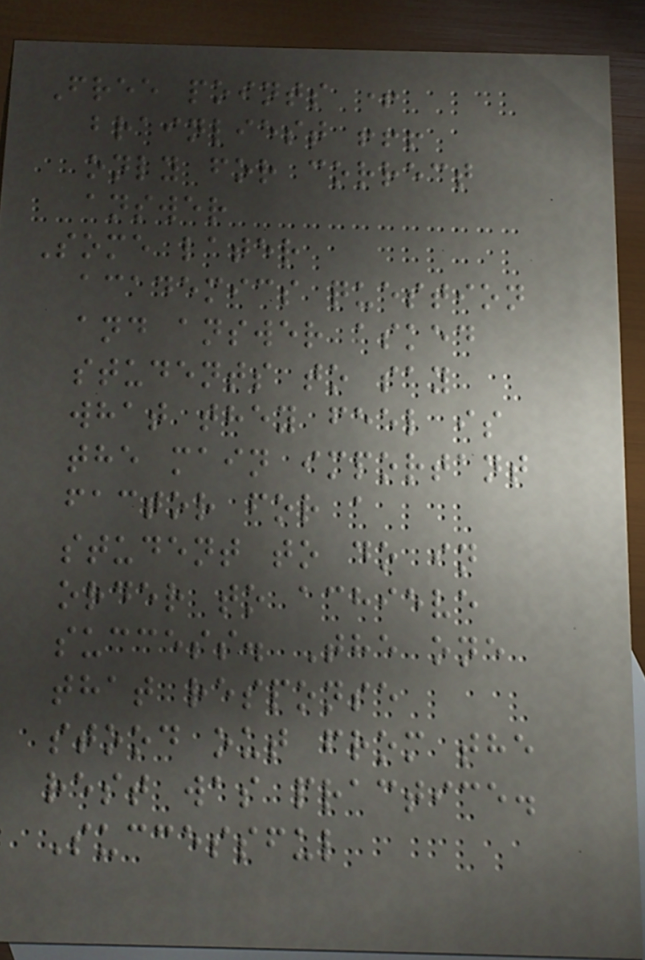Free points +
brainliest !!!
only for correct
answer
Some later
academics question
and answer asked
students to say
what they feel is
the main important
factor for a
student to do in
order to achieve
success. The one
that response
stood out from the
rest was practice.
Successful
